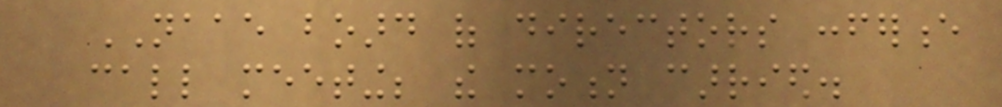NAAE board of directors conference
call meeting; the motion carried.
